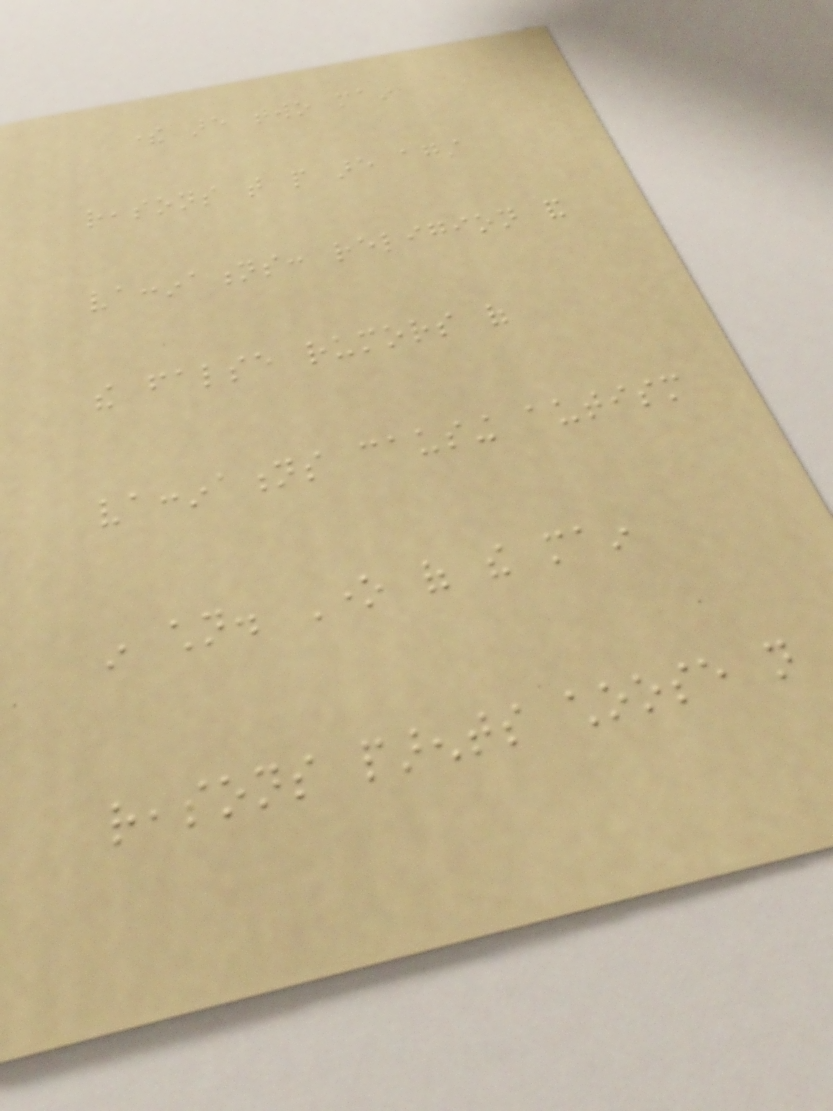there are two main
reasons that people are against
vaccinations: religion and
the false rumors of
vaccinations causing autism
in children. One of the main
reasons parents choose not
